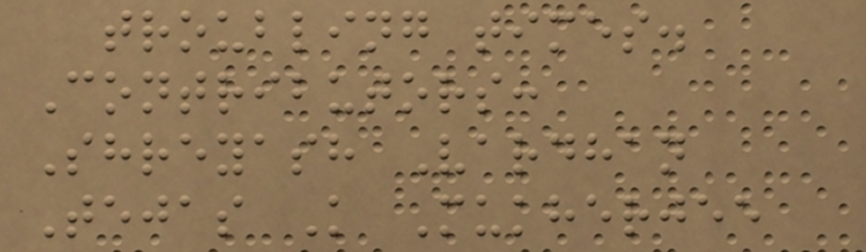troubling times.
Contributors:
Shreyash Vardhan
Tejas K Mukherjee
